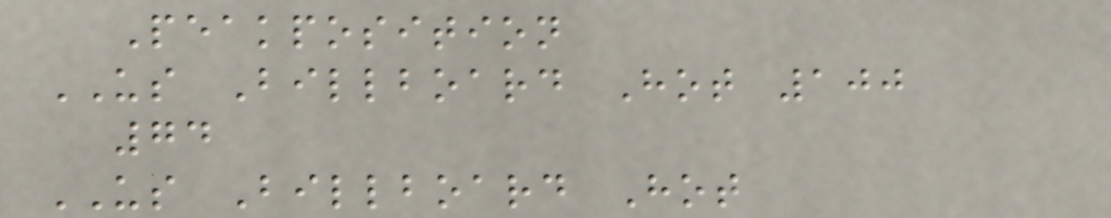Peakposition
US Billboard Hot 100
74
US Billboard Hot
